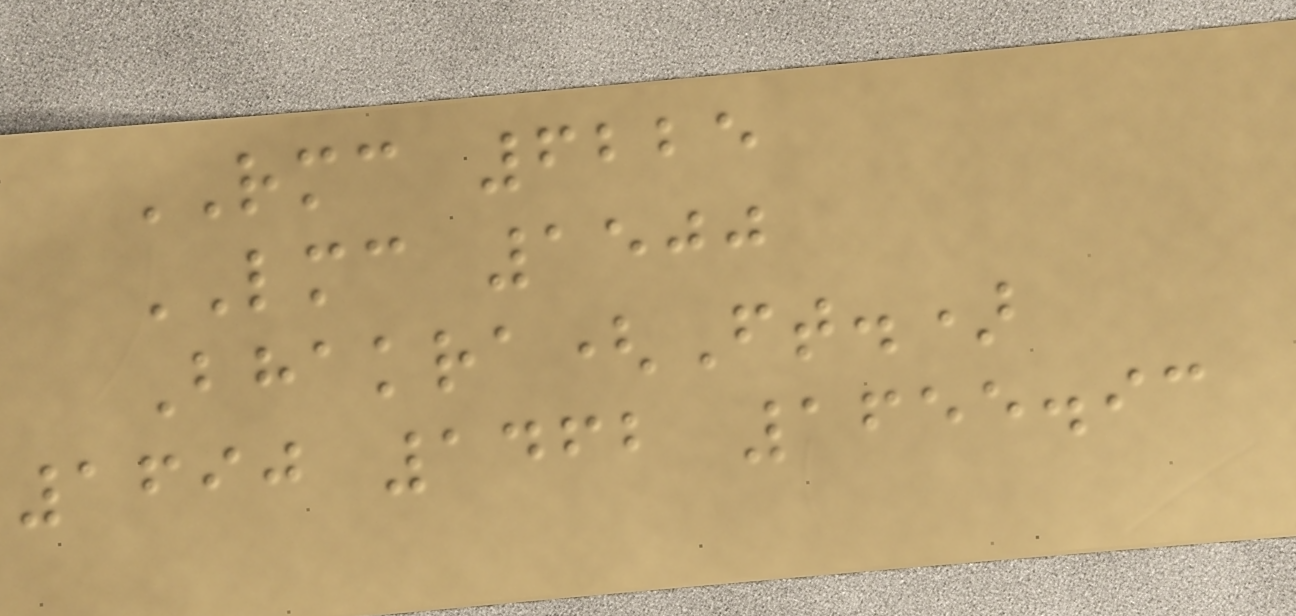RMC 6225
LMC 1500
Bhakra(Ft.)
1690 1462 1655.93
